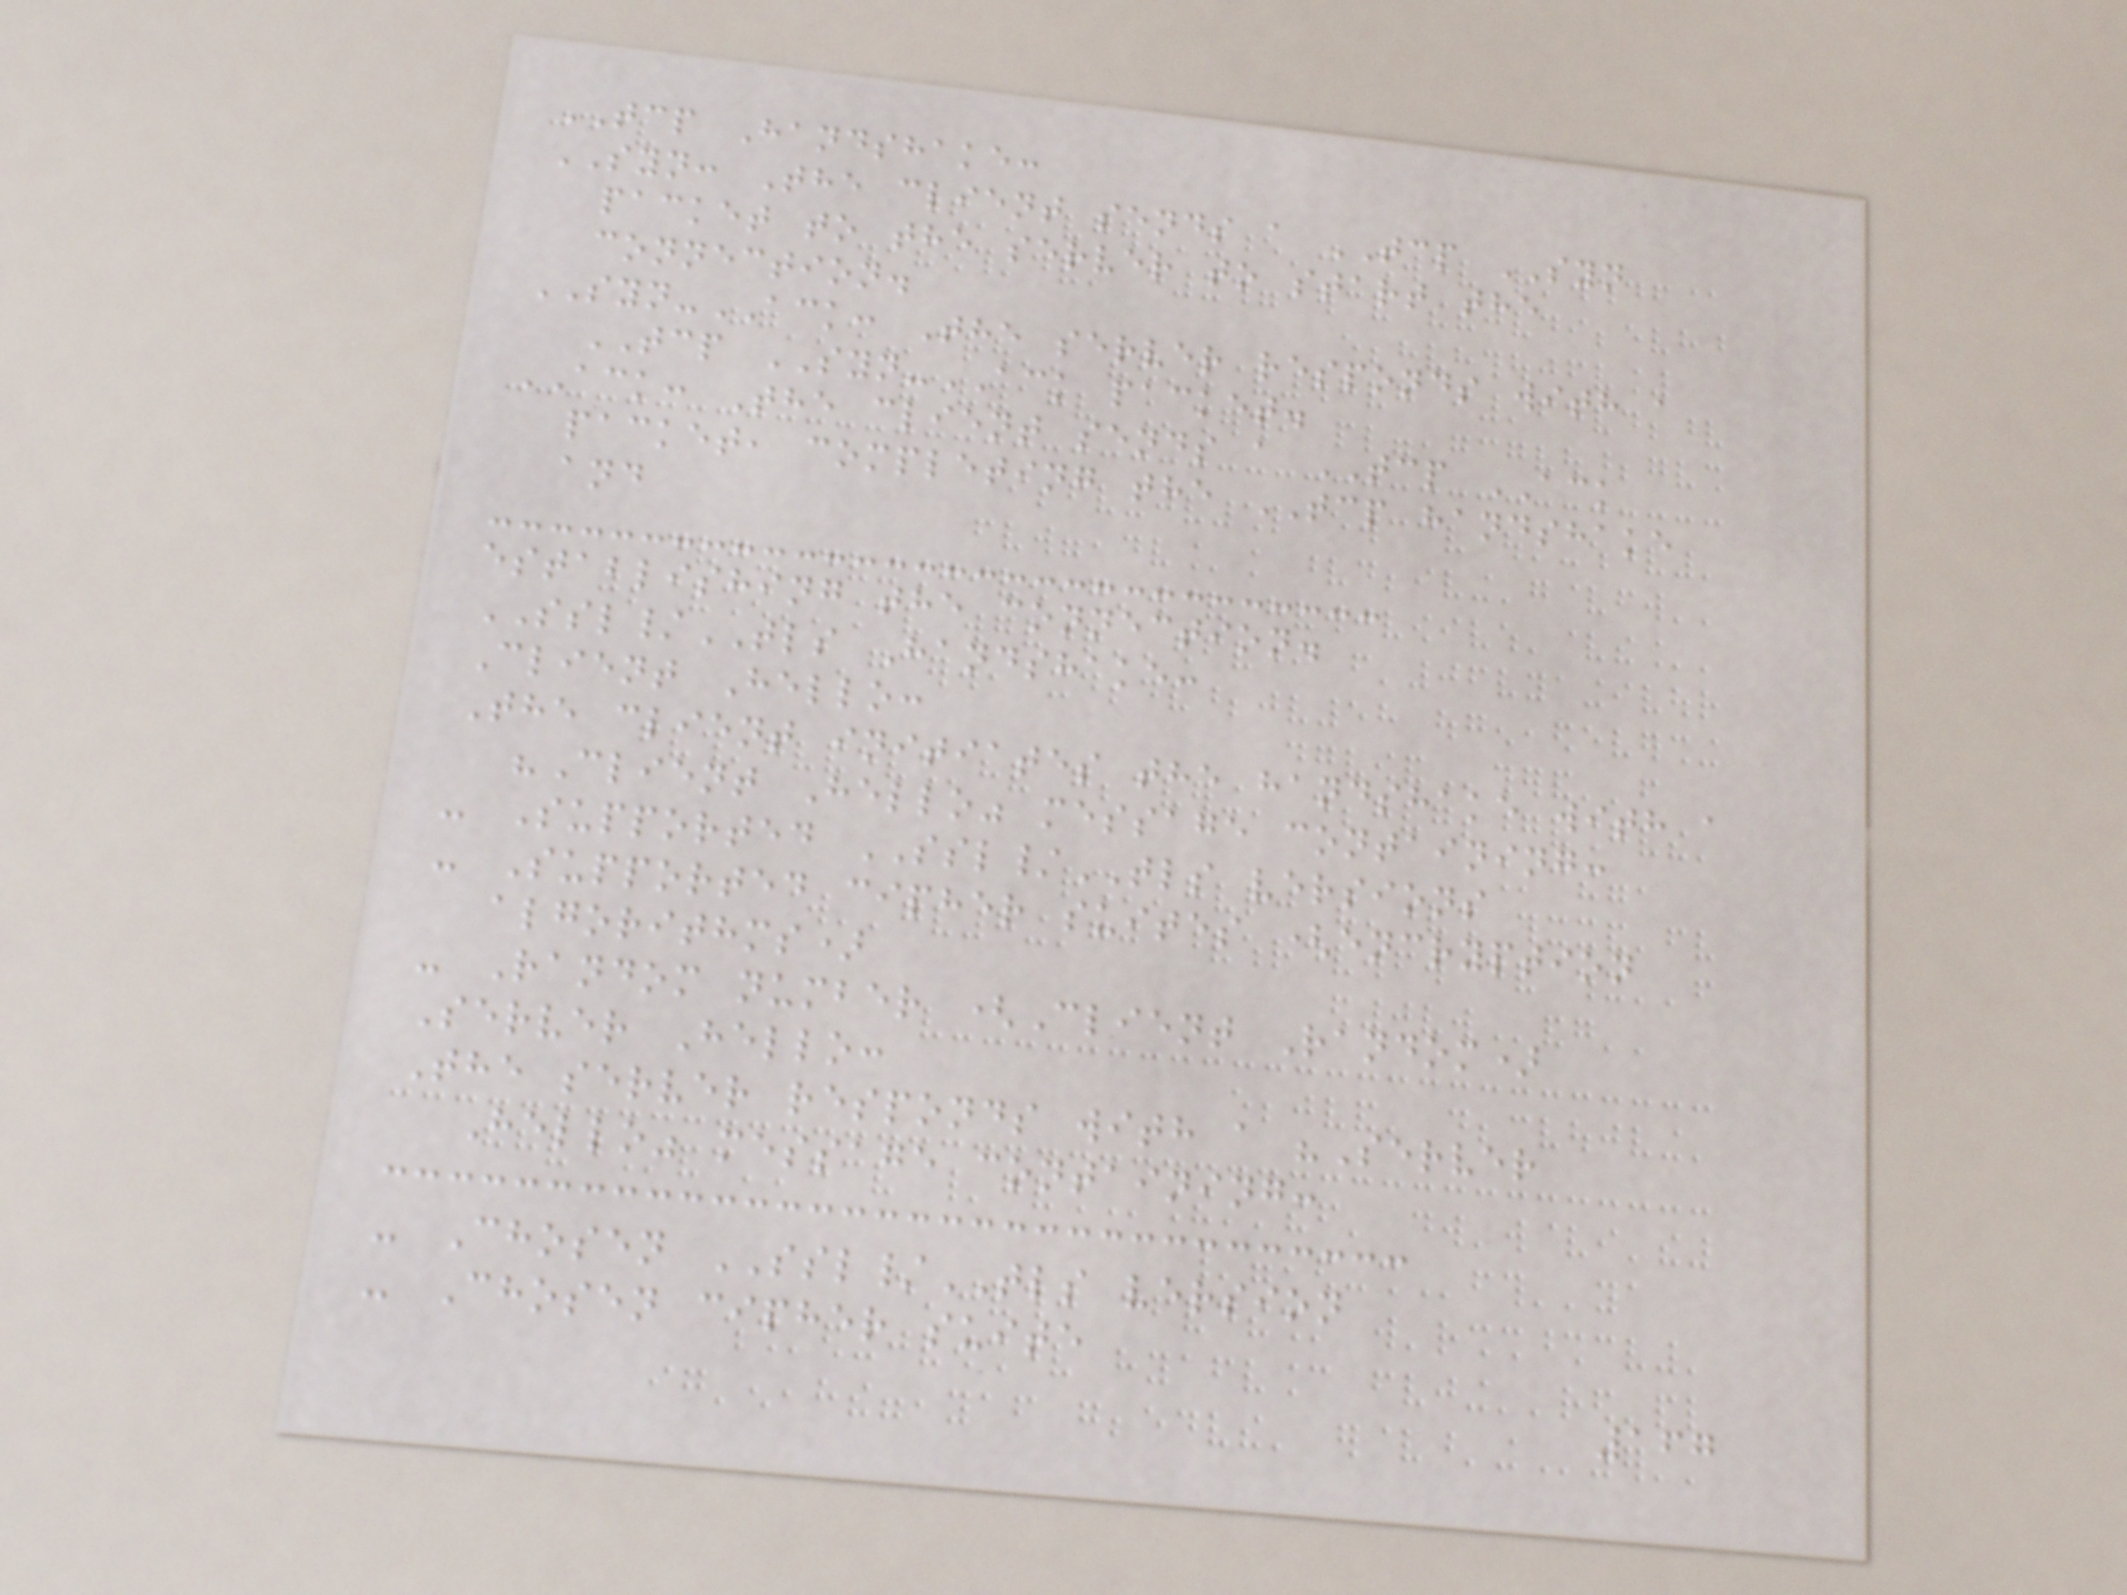TCP Handshake:
SYN: The client sends a TCP SYN
packet to the server to start the
connection.
SYN-ACK: The server responds with a
TCP SYN-ACK packet.
ACK: The client sends a TCP ACK
packet, completing the TCP handshake
and
establishing the connection.
SSL/TLS Handshake:
Client Hello:
The client initiates the handshake with a
"Client Hello" message containing:
- Supported SSL/TLS versions
- Supported cipher suites (encryption
algorithms)
- Random number (Client Random)
Server Hello:
The server responds with a "Server
Hello" message containing:
- Chosen SSL/TLS version
- Chosen cipher suite
167
